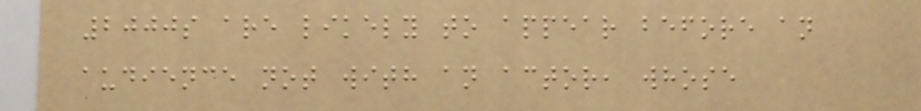2000s are likely to appear before an
audience not with an actor, whose
